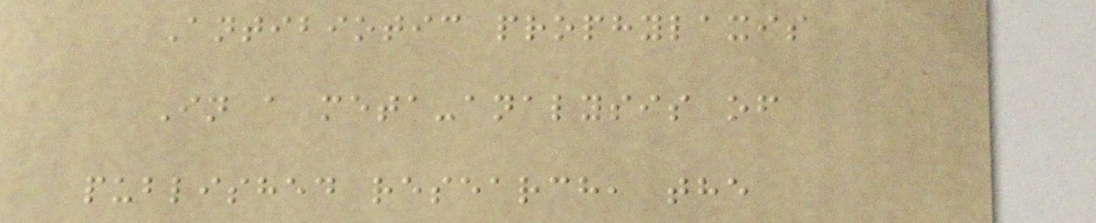Antibiotic prophylaxis
In a meta-analysis of
published research, the
